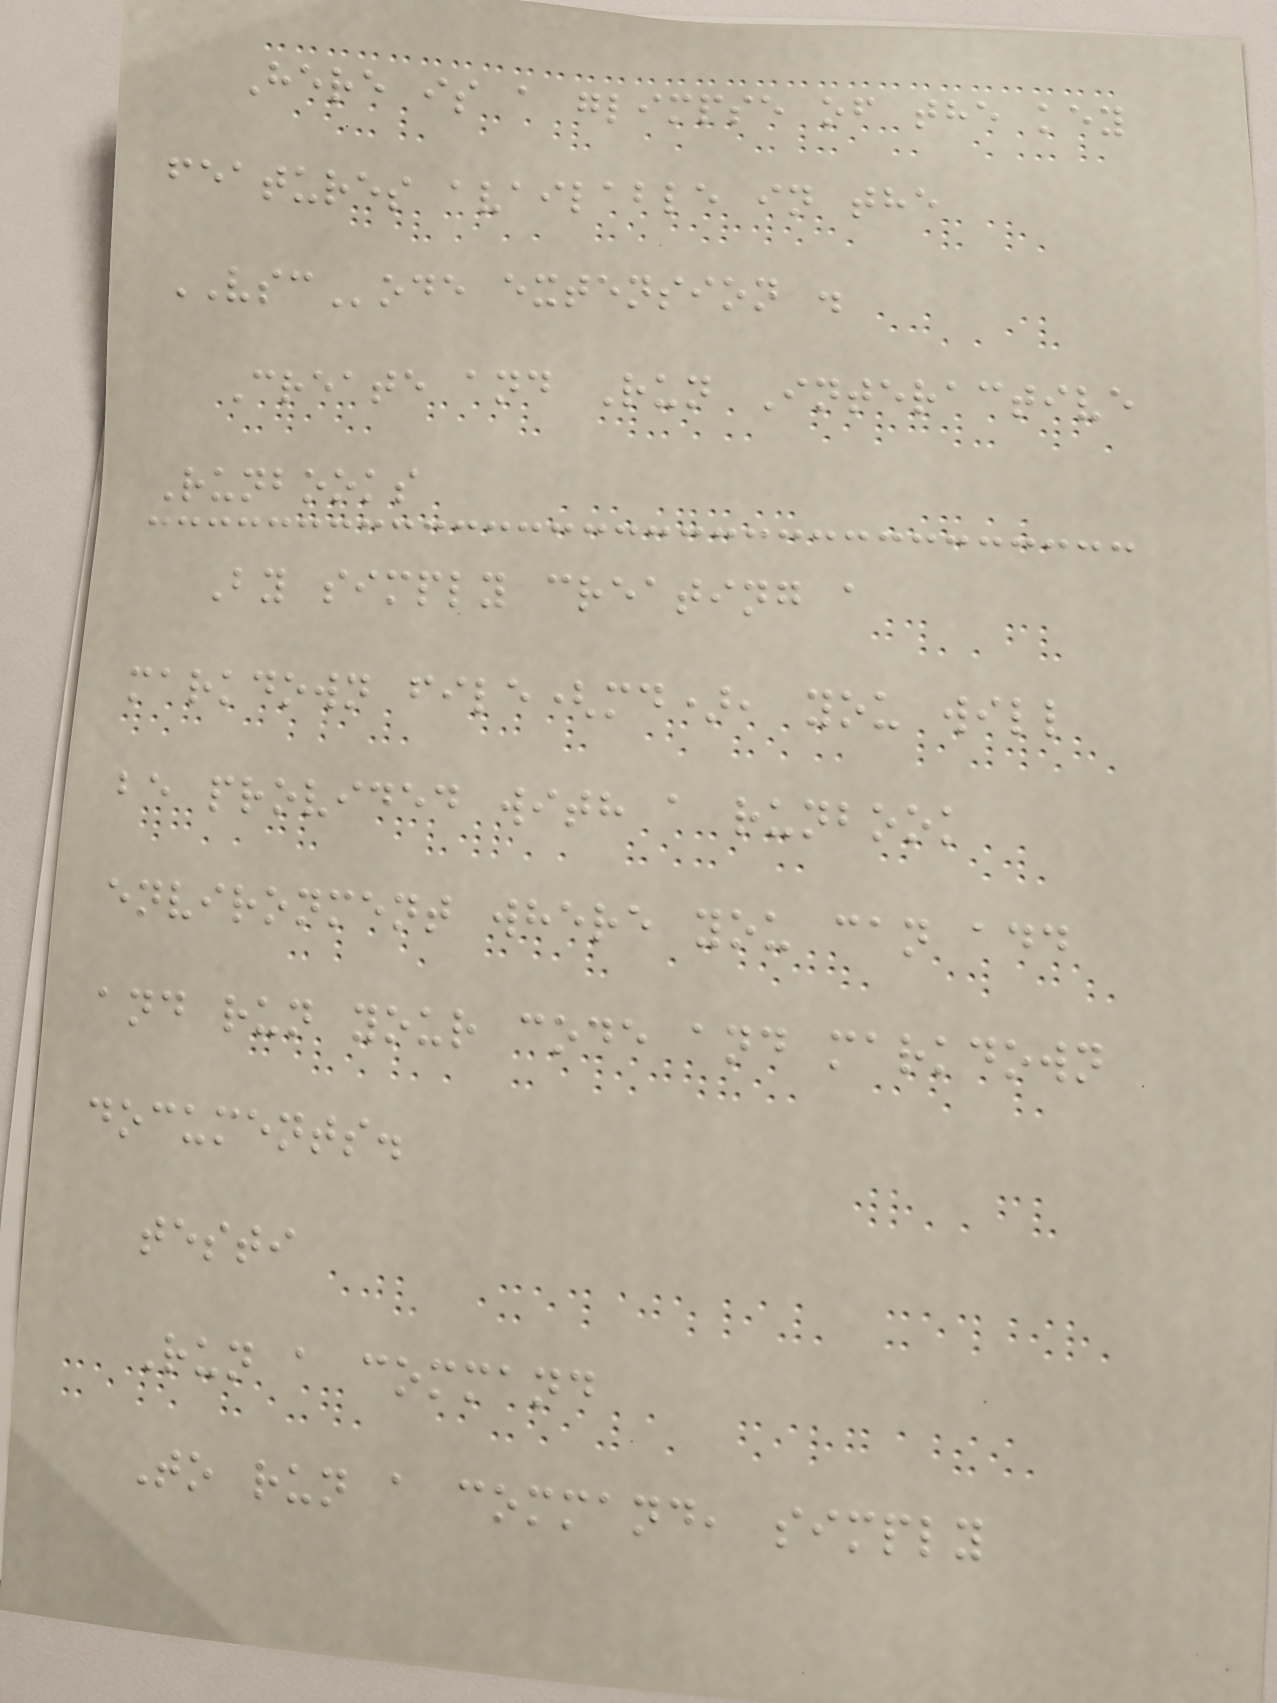Here is a glimpse of the key
features available in the
VSCode extension .
Create and Run Interactive
Runbooks
By simply creating a
markdown file(md), you will
be provided with a runbook
environment where you can add
and run your code and markdown
documents.
testi
Run a command
To run a command, simply
